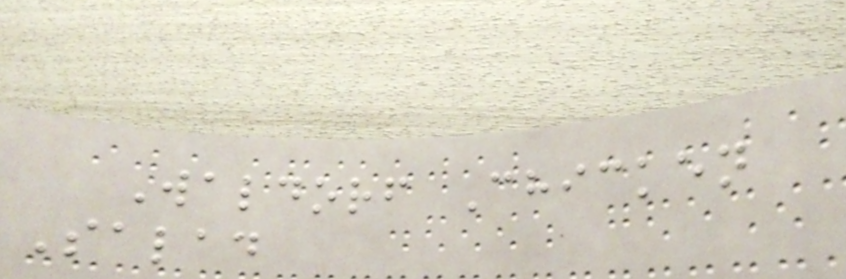Waldorf Chicken
Salad
